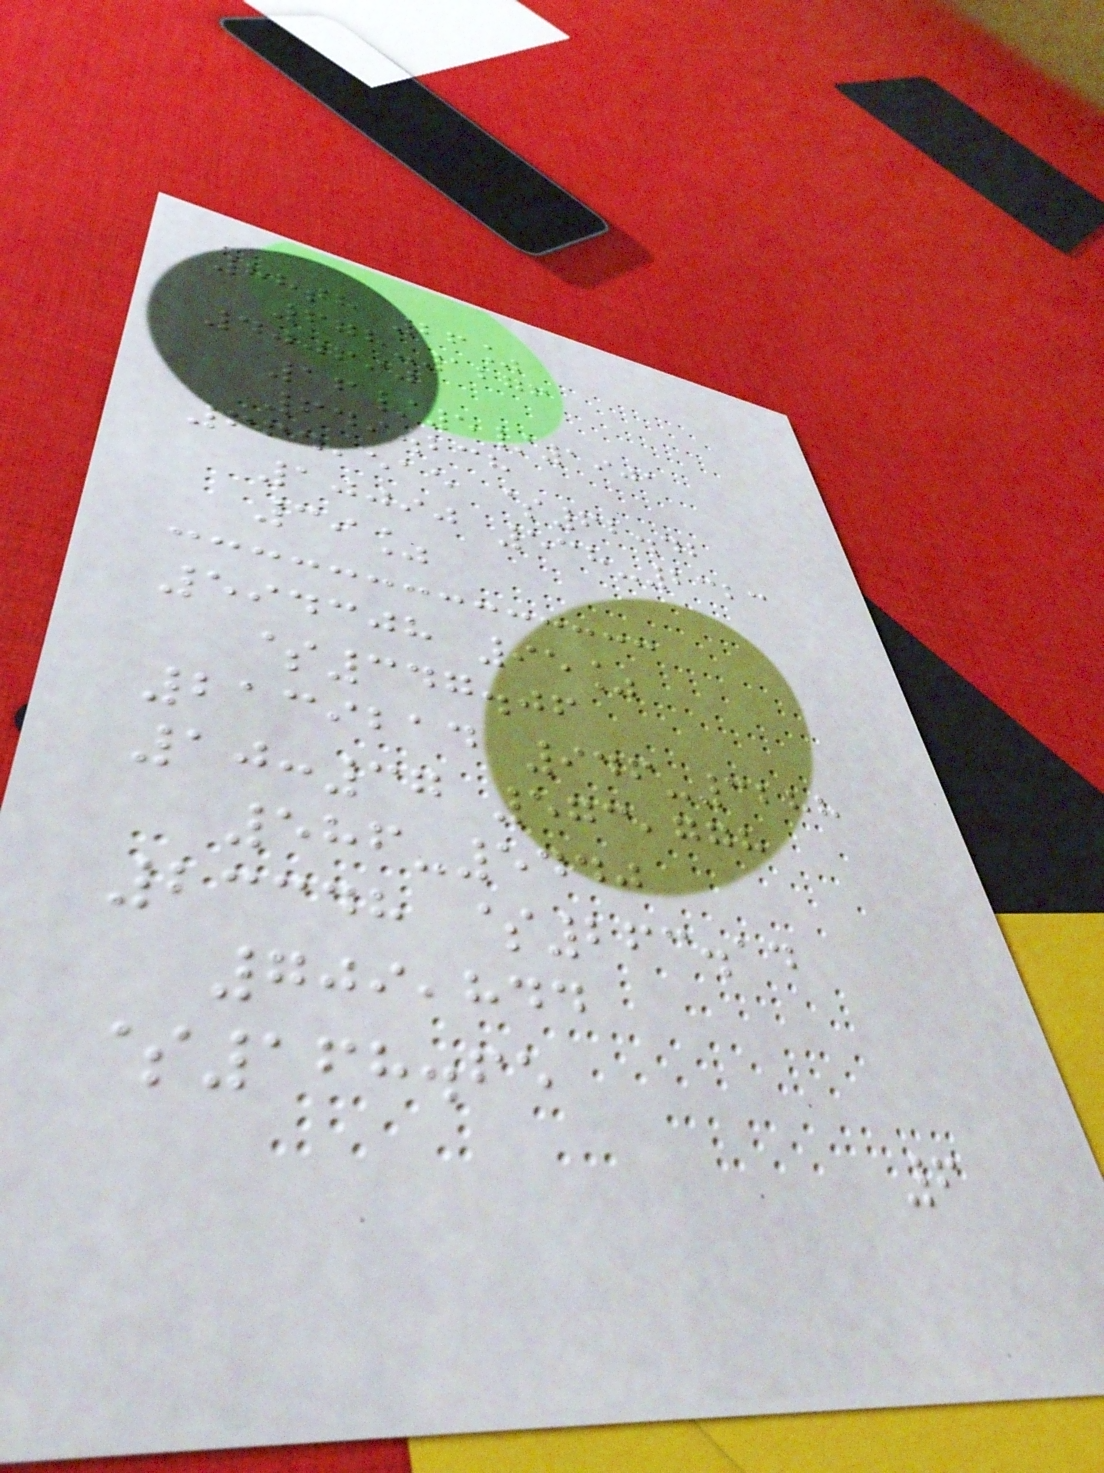88th 26%
678-1276
400690
16/5/1901
649.238
664,515 $62.42
10090 538-2323
39%
594308 95%
$347.06
2139214 946-3288
10:37 573,778
586-5440
23348 $263.14
709,844
$168.65
6
